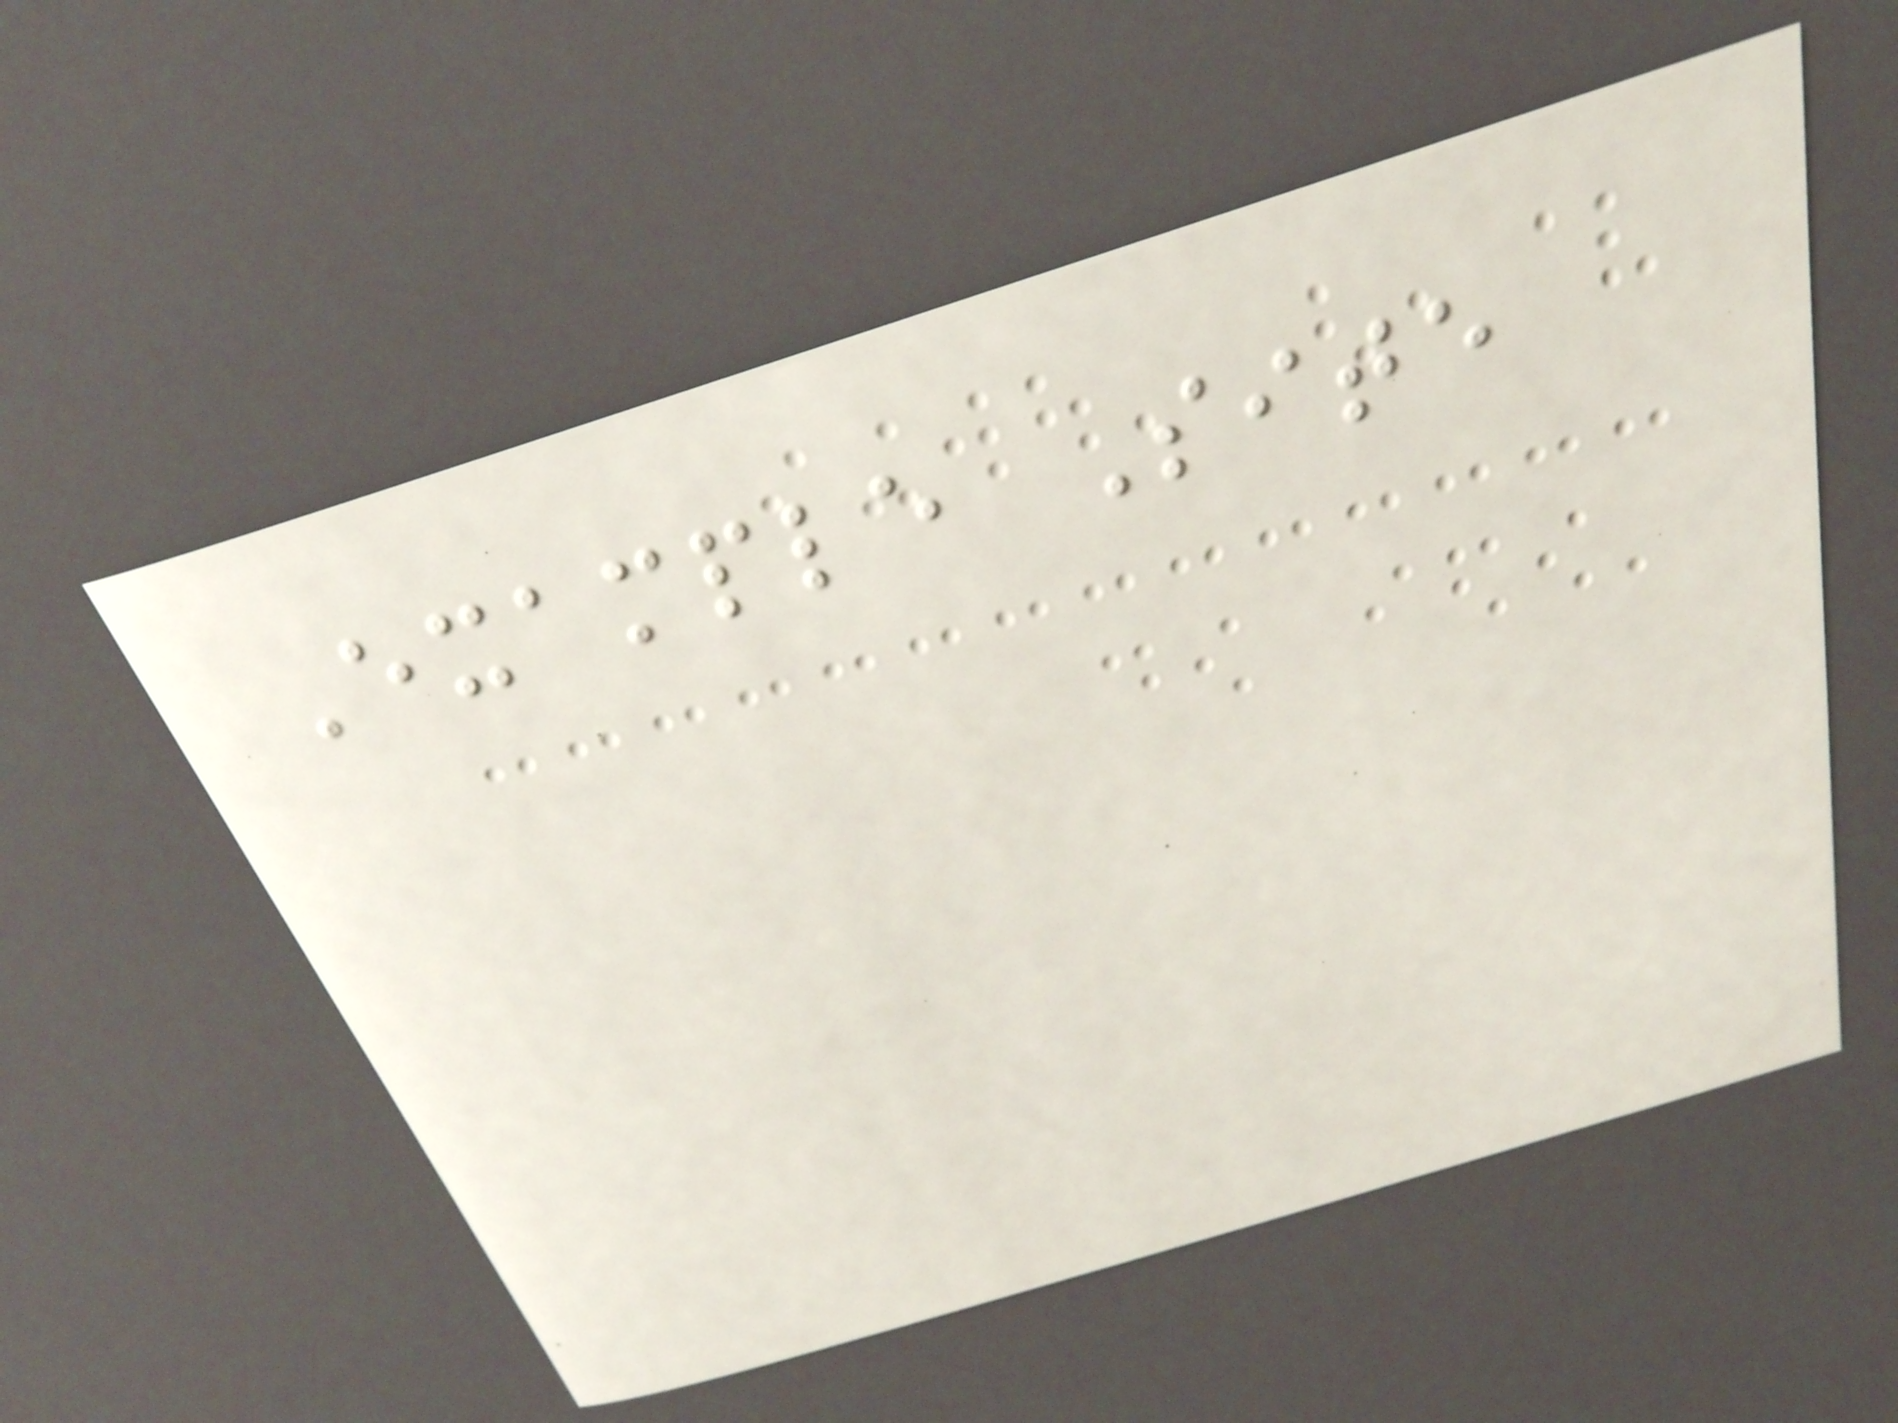Example Site
